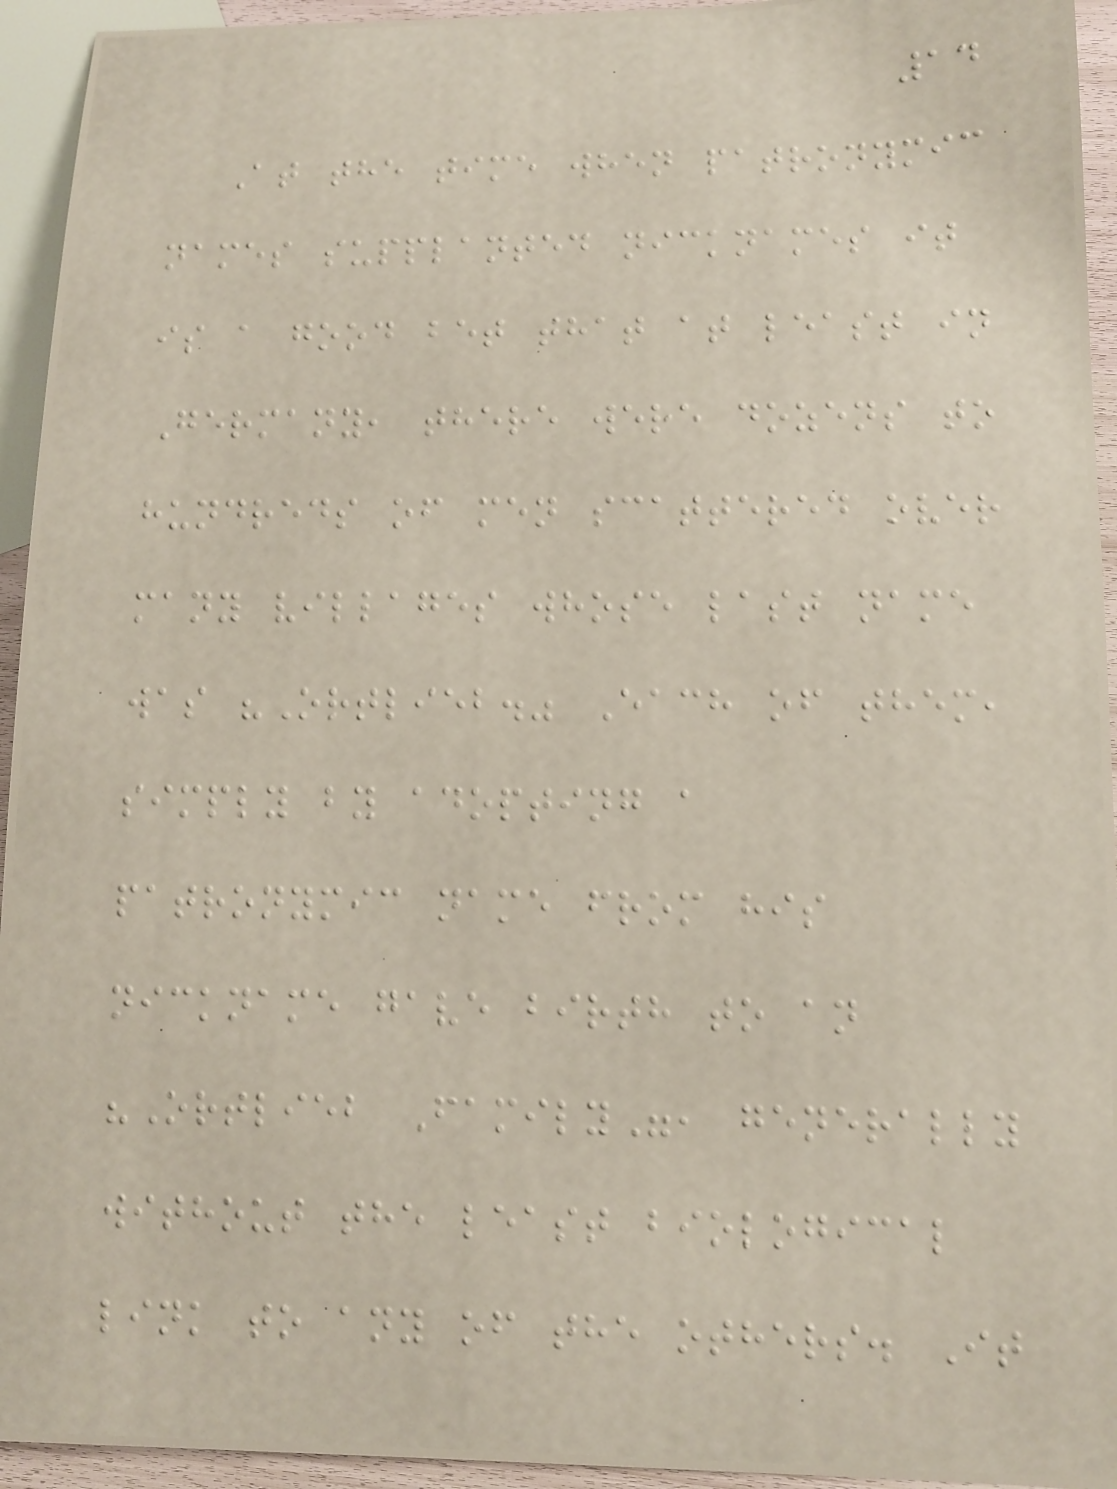14
At the time when patronymic
names supplanted nicknames it
is a good bet that at least in
Germany, there were dozens to
hundreds of men scattered over
many villages whose last name
was "Ortlieb." Each of them,
simply by adopting a
patronymic name from his
nickname gave birth to an
"Ortlieb Family", generally
without the least biological
link to any of the others. It
